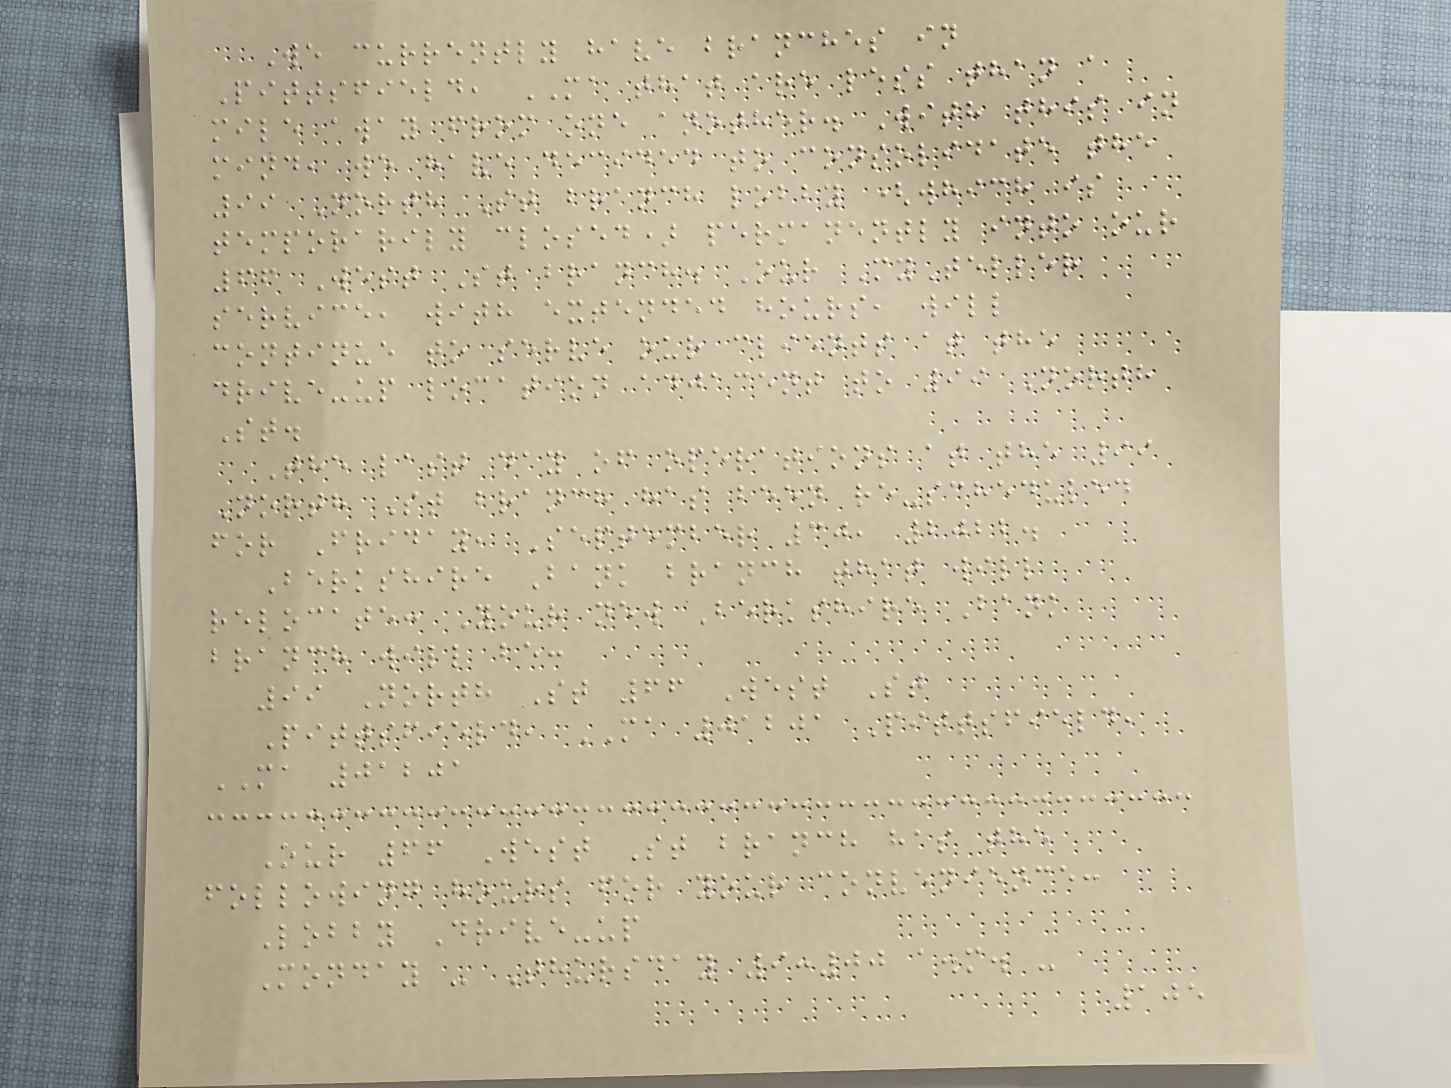We currently have branches in
Pittsfield, MA that are less than a
mile away from one another. With this in
mind, we have decided to consolidate the
99 North St branch lobby (which is
temporarily closed) permanently into our
66 West St branch. Our MyTeller
service, with extended hours, will
continue to serve our clients at the
drive-up location adjacent to 99 North
St.
The last day of operations at the 99
North St branch has been re-scheduled
for Friday, September 30, 2022.
Berkshire Bank branch that will
relocate: Your new Berkshire Bank
branch will be:
99 North St 66 West St
Pittsfield, MA 01201 Pittsfield,
MA 01201
Our 66 West St branch has the
following hours for your convenience:
Lobby Drive-up
Monday - Thursday 9:00 a.m. -
105
